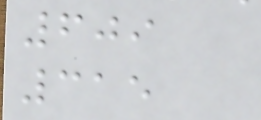609
315
